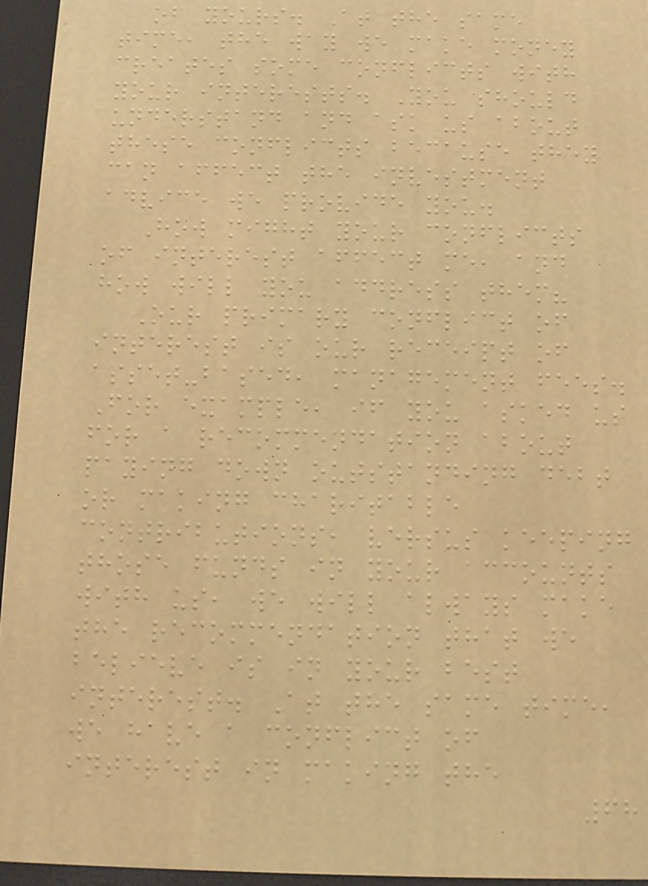of yours. At the same
time, the way we make money
creates some conflicts with
your interests. You should
understand and ask us about
these conflicts because they
can affect the investment
advice we provide you.
How might your conflicts
of interest affect me, and
how will you address them?
Our primary conflict of
interest is our receipt of
asset-based, management fees.
For example, if you asked us
for a recommendation about
paying down outstanding debt
or making charitable
contributions, versus keeping
those funds in your accounts
with us, we will always make
the recommendation that we
believe is in your best
interest. At the same time,
we have a conflict of
interest in making the
68
